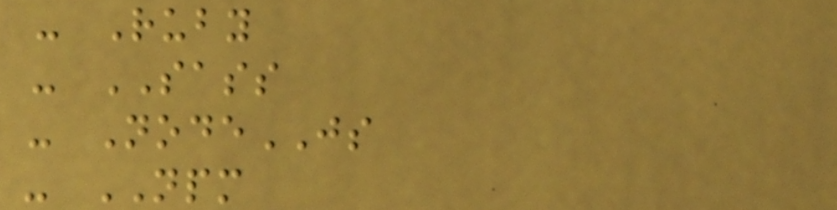- Ruby
- SASS
- NodeJS
- NPM
